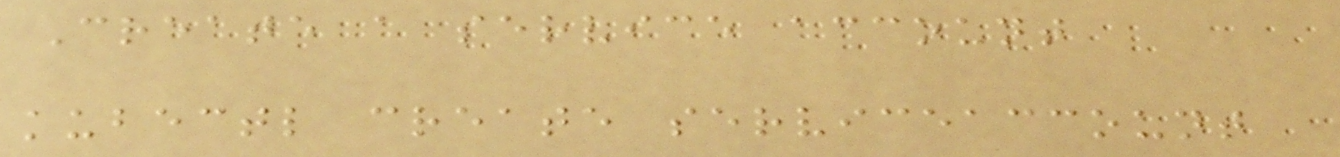Create a service account
kubectl create serviceaccount
